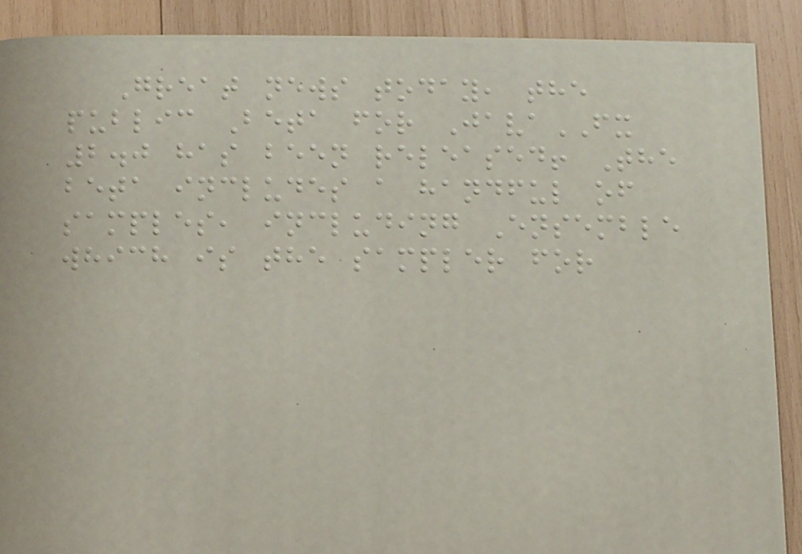Great news today, the
public Beta for JavaFX
2.0 has been released! The
beta includes a handful of
samples, including Ensemble
which is the sampler for
